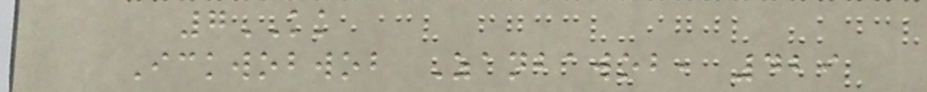7KK
Ickwobwob Zanbawob, 429
